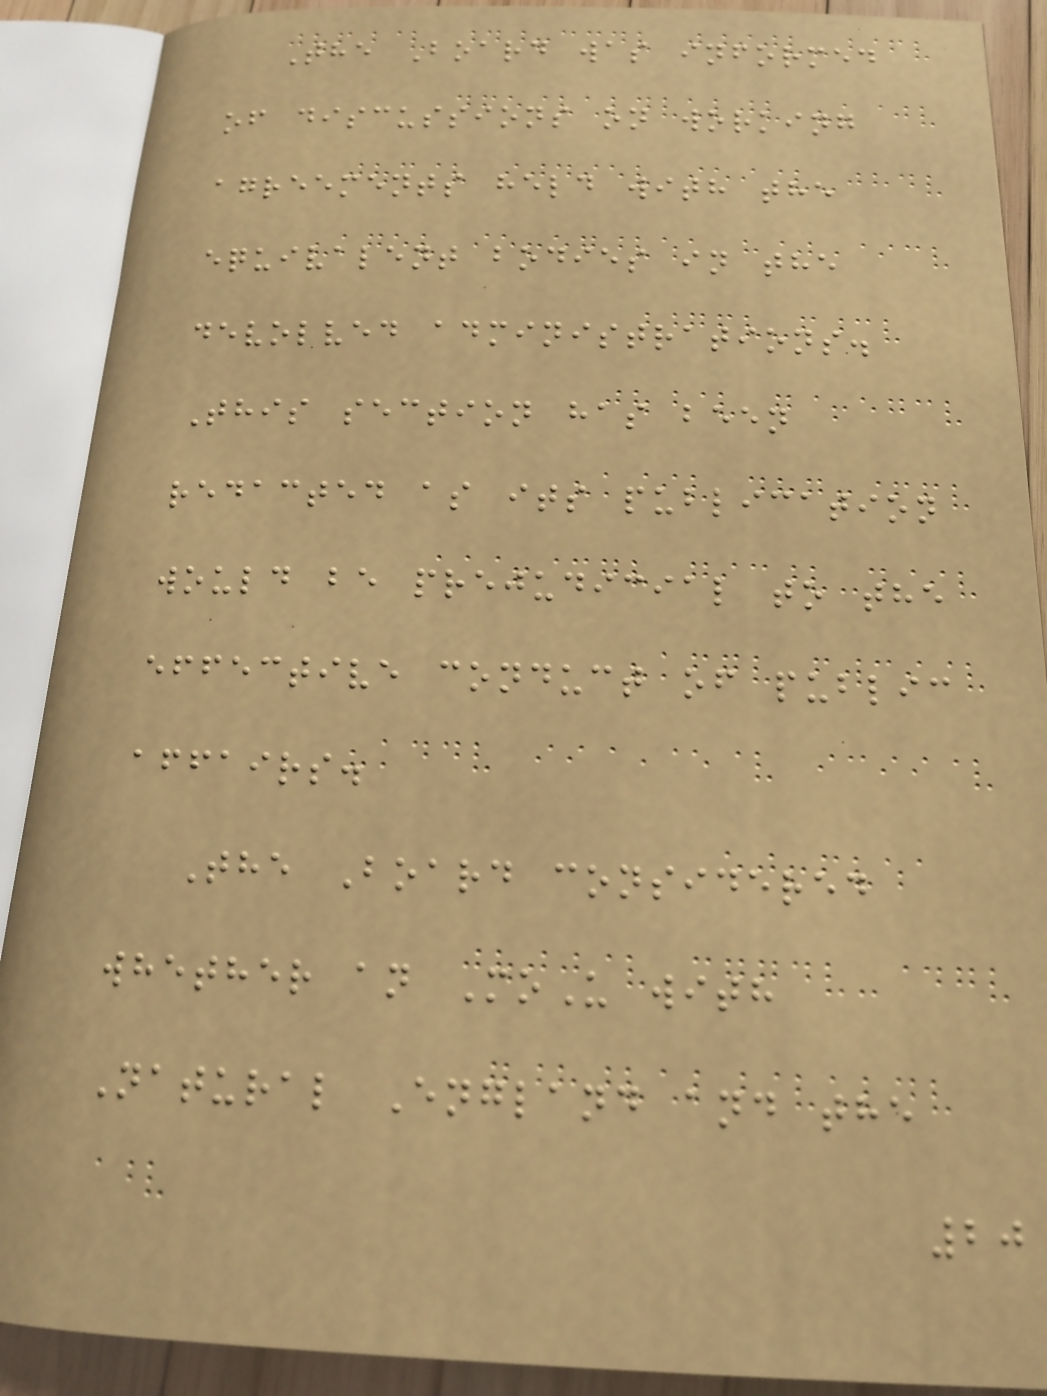The Board was informed
of discussions on working
agreements held with the
equivalent bodies in the
devolved administrations.
This section has been
redacted as its publication
would be prejudicial to the
effective conduct of public
affairs.
The Board considered
whether an MoU with
Natural England and the
20
